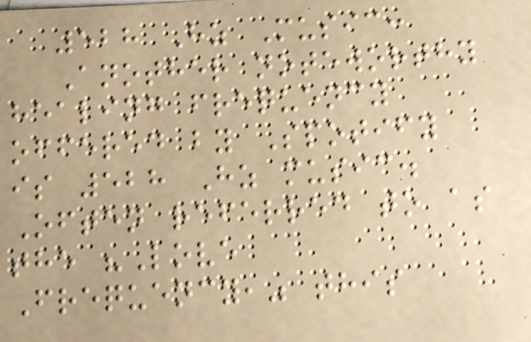528 Hz Music:
Another noteworthy
healing frequency
offered by Spotify
is 528 Hz music.
Often referred to as
the "Love
Frequency," this
